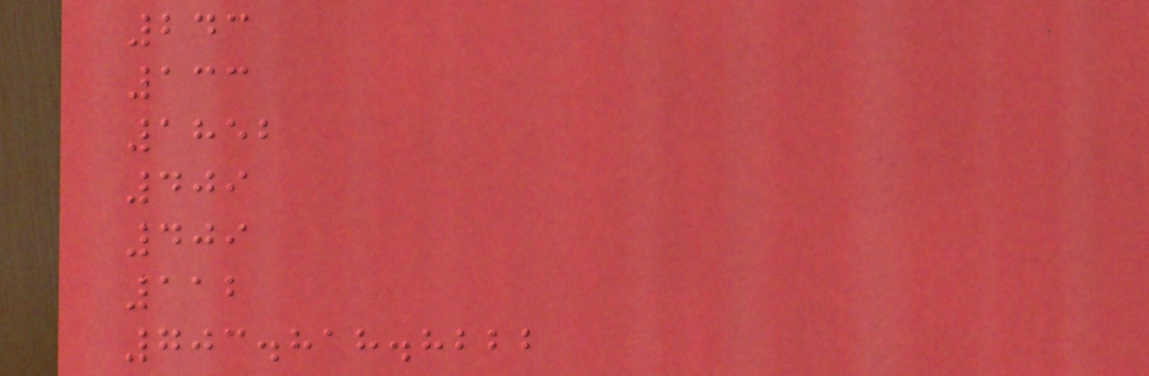243
133
1852
409
409
112
703.818.8222
